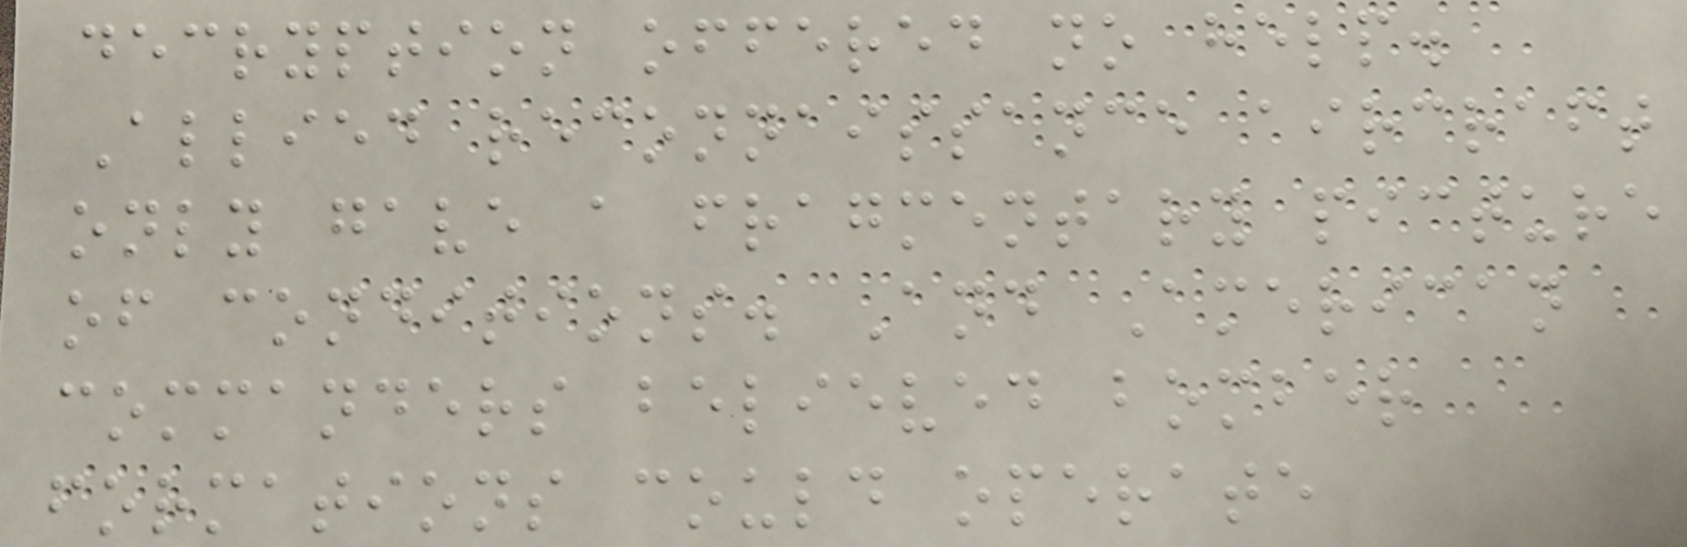decryption offered no help.
Allied reconnaissance aircraft
only gave a fragmentary picture
of conditions. And American
commanders believed bomber
formations could operate
